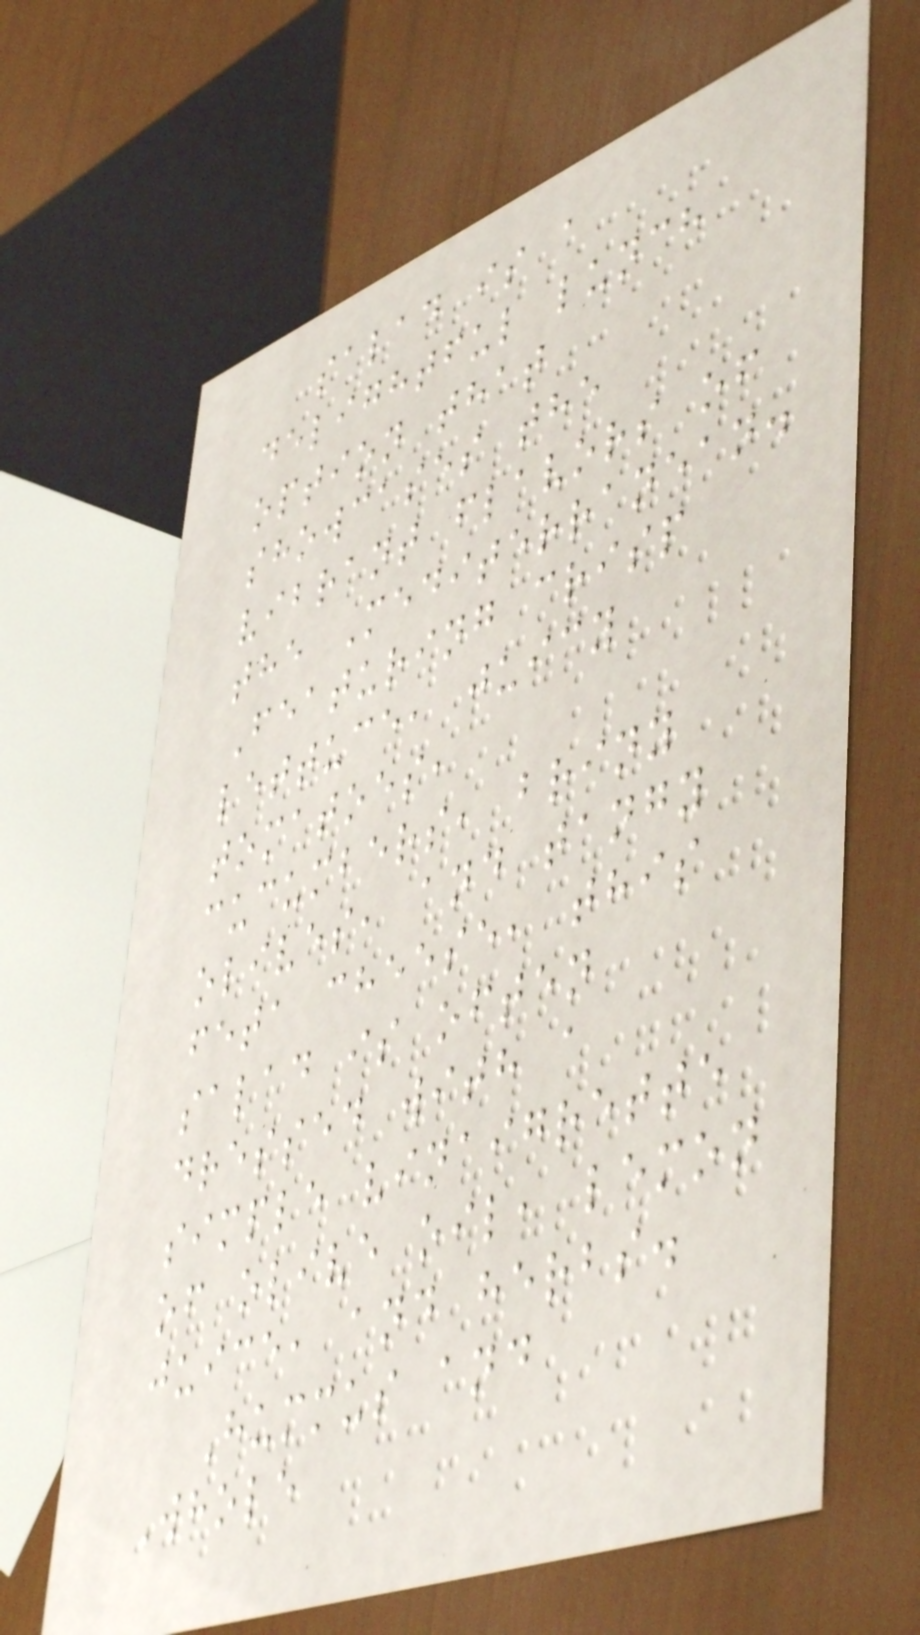salad is a
delightful lunch
option that
showcases the
vibrant flavors of
the Mediterranean.
Featuring crisp
lettuce, juicy
tomatoes,
cucumbers, briny
olives, and tangy
feta cheese, this
salad is often
dressed with a
simple vinaigrette
of olive oil, lemon
juice, and herbs.
Hummus and
Whole
